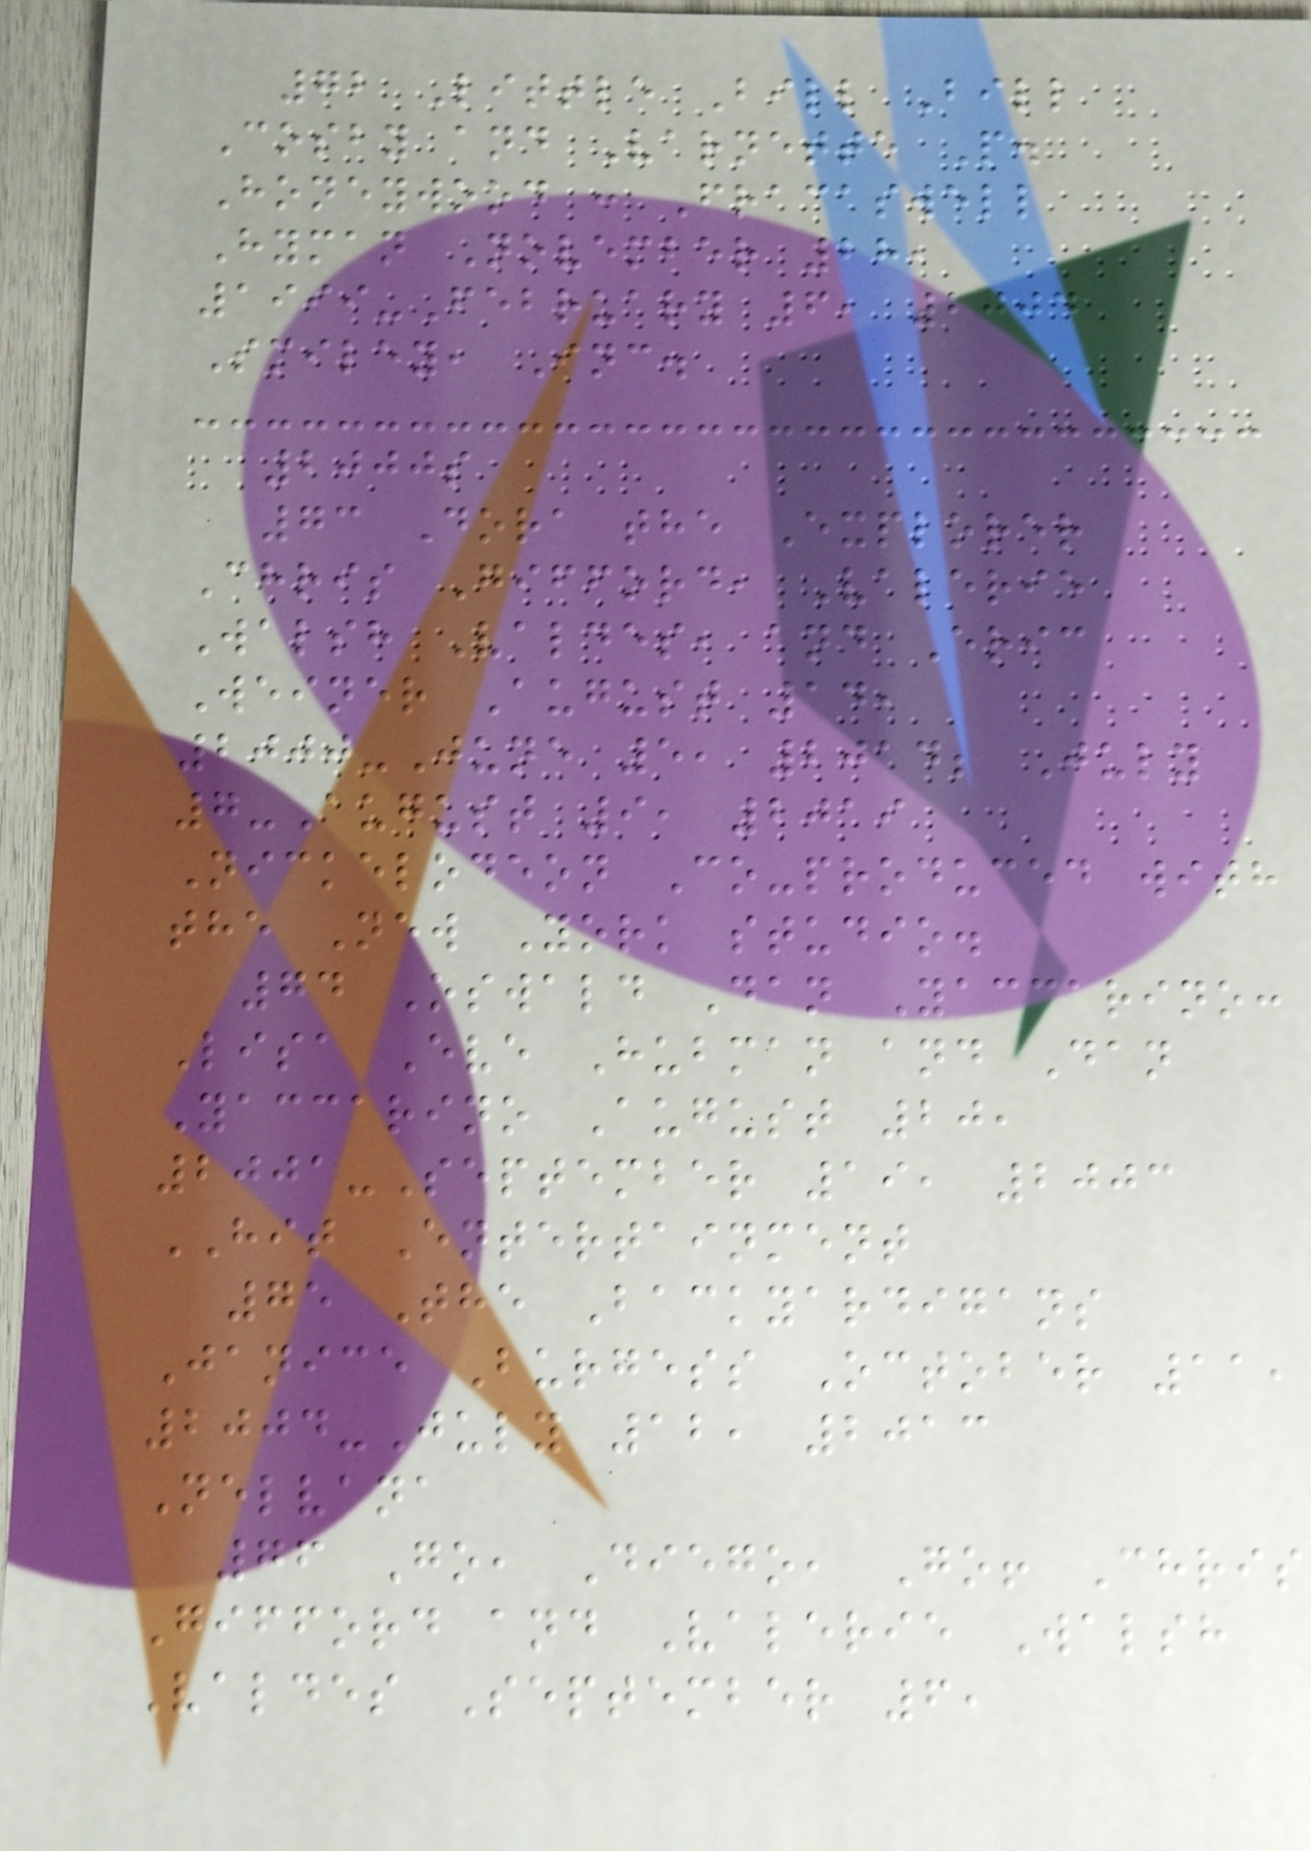72 Little Bill Bill
Cosby and Varnette P.
Honeywood : Fracaswell
Hyman November 28,
1999-February 6, 2004
Smiley, Inc.
2000s
73 Dora the Explorer
Chris Gifford, Valerie
Walsh Valdes, and Eric
Weiner August 14,
2000-June 5, 2014; July
7-August 9, 2019
Nickelodeon Co-produced with
the New York studio.
74 Oswald Dan Yaccarino:
Lisa Eve Hubman and Dan
Yaccarino August 20,
2001-September 19, 2003
HIT Entertainment
75 The Backyardigans
Janice Burgess October 11,
2004-July 12, 2013
Nelvana
76 Go, Diego, Go! Chris
Gifford and Valerie Walsh
Valdes September 6,
